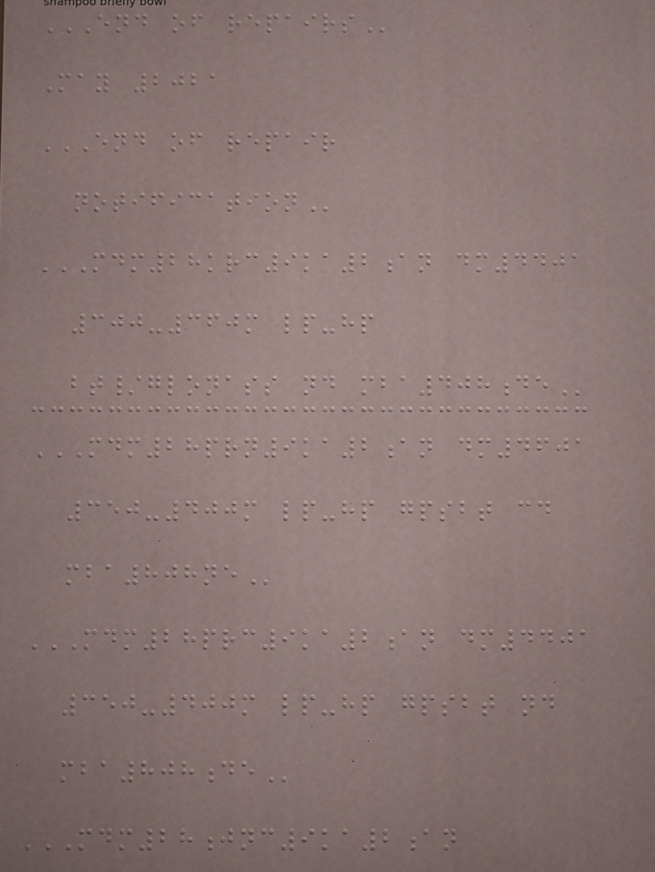END OF REPAIRS
May 2021
END OF REPAIR
NOTIFICATION
MDM28KRC9KA2AN DM4401
300-360M LP-HP
BT/GLONASS ND MBA408DE
MDM28PRN9KA2AN DM4601
350-400M LP-HP GPSBT CD
MBA808NE
MDM28PRC9KA2AN DM4401
350-400M LP-HP GPSBT ND
MBA808DE
MDM28JNC9KA2AN
